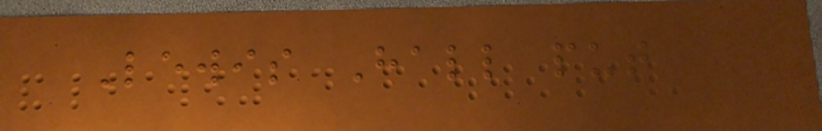Lewis Hall put
